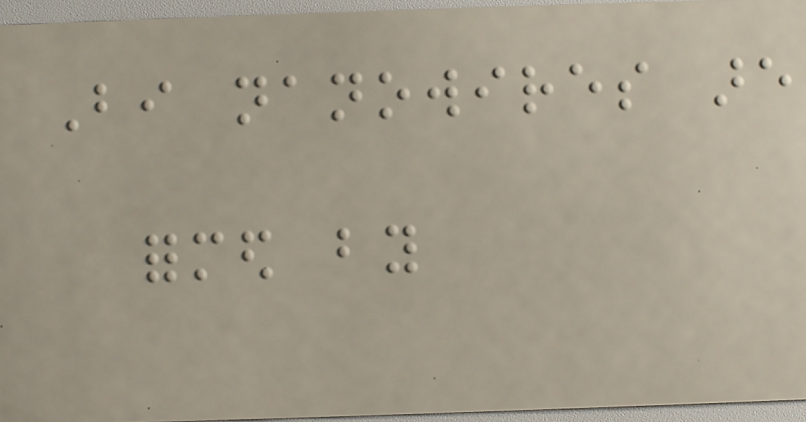Bi nanowires are
formed by
